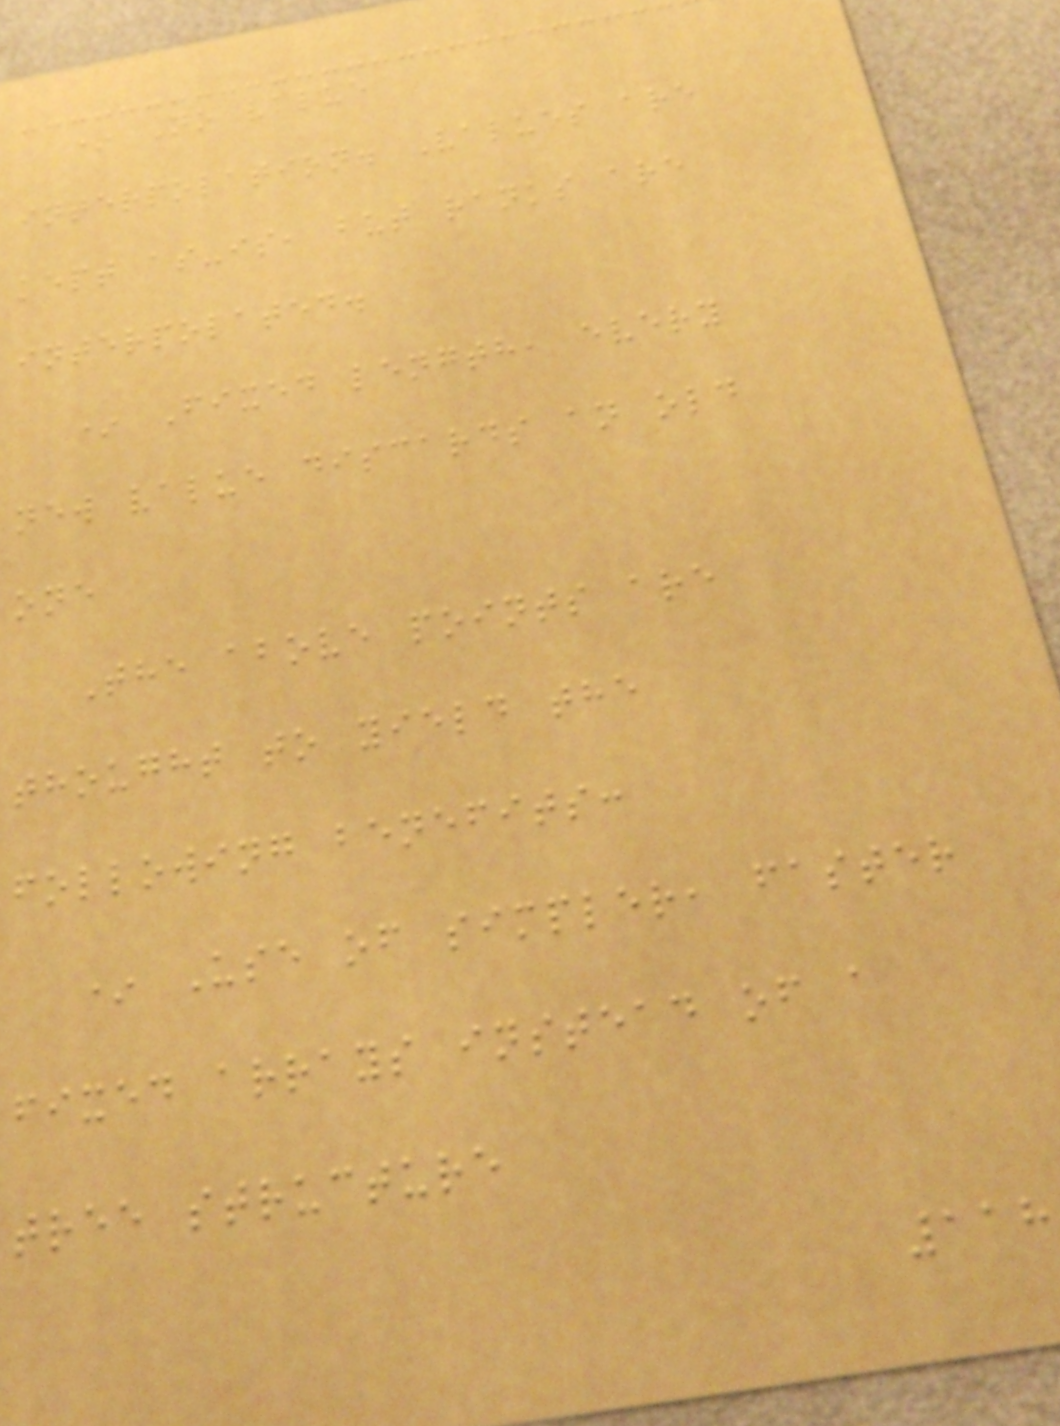* No value
interpolation. Values are
kept as-is, but ranks are
interpolated.
* Fixed length, every
new value discards an old
one
The above points are
thought to yield the
following benefits:
* Use of simpler, faster
fixed arrays instead of a
tree structure
118
